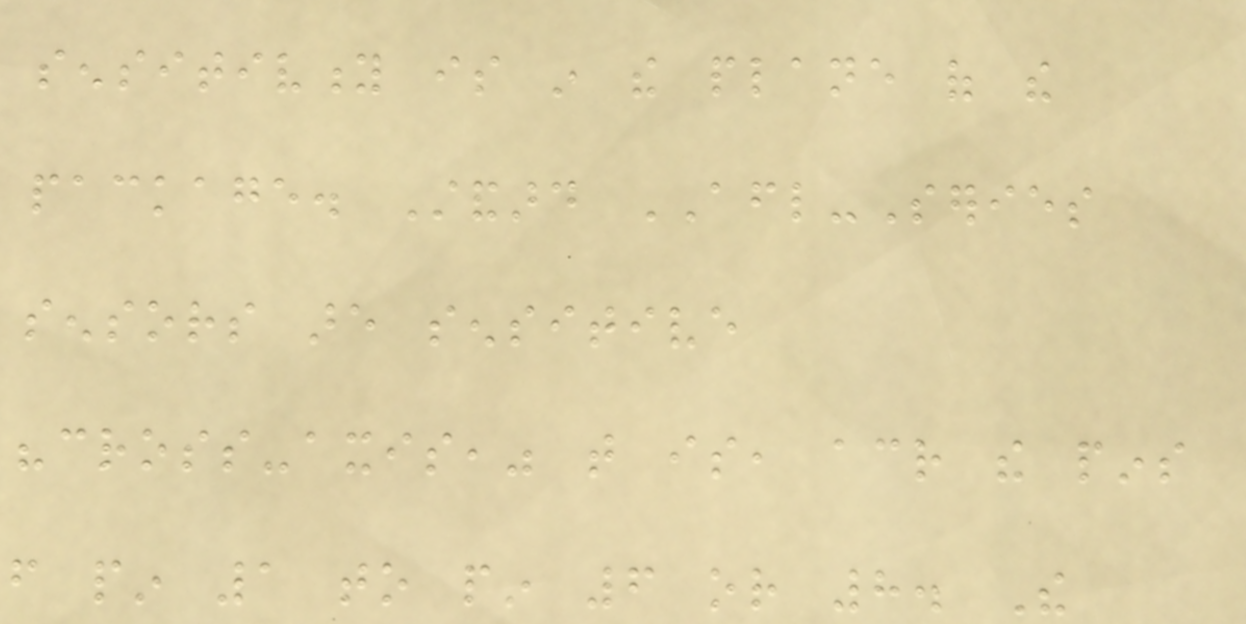sensitivity is in the plane of the
package. Standard AFL-Series
sensors are sensitive
"cross-axis," that is, across the pins
from pin 1 to pin 6 or 8. The
